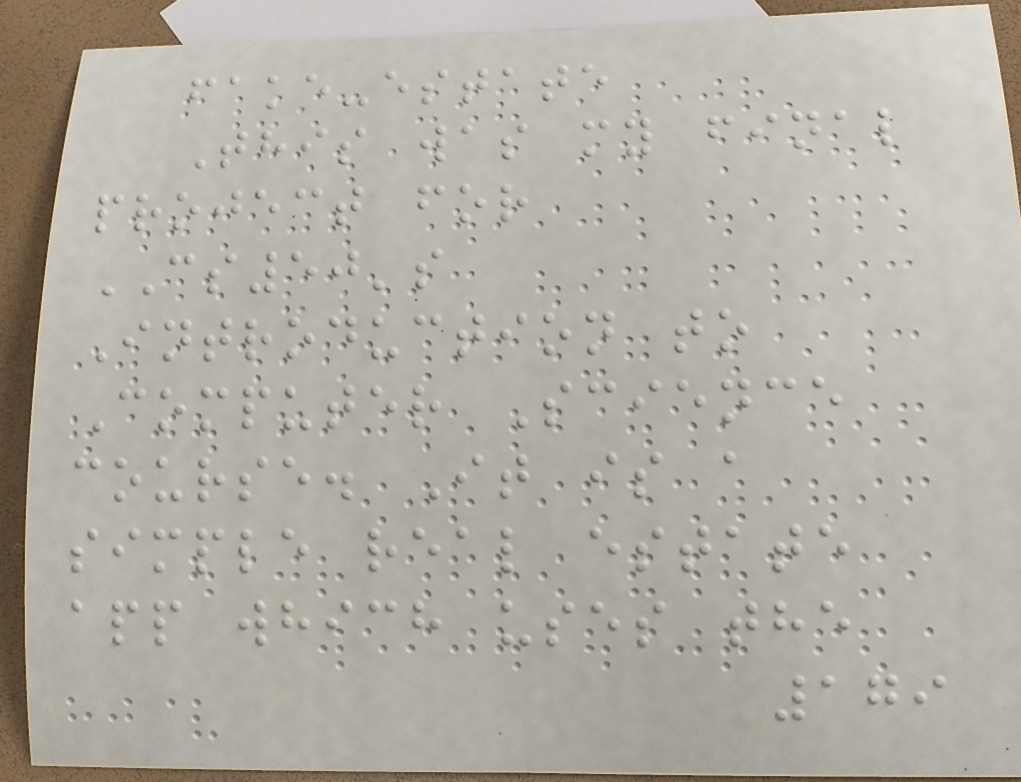fake-estate
This was my final
project for
CS50's
Introduction to
Computer Science
course. It is a
simple real estate
app which uses the
179
